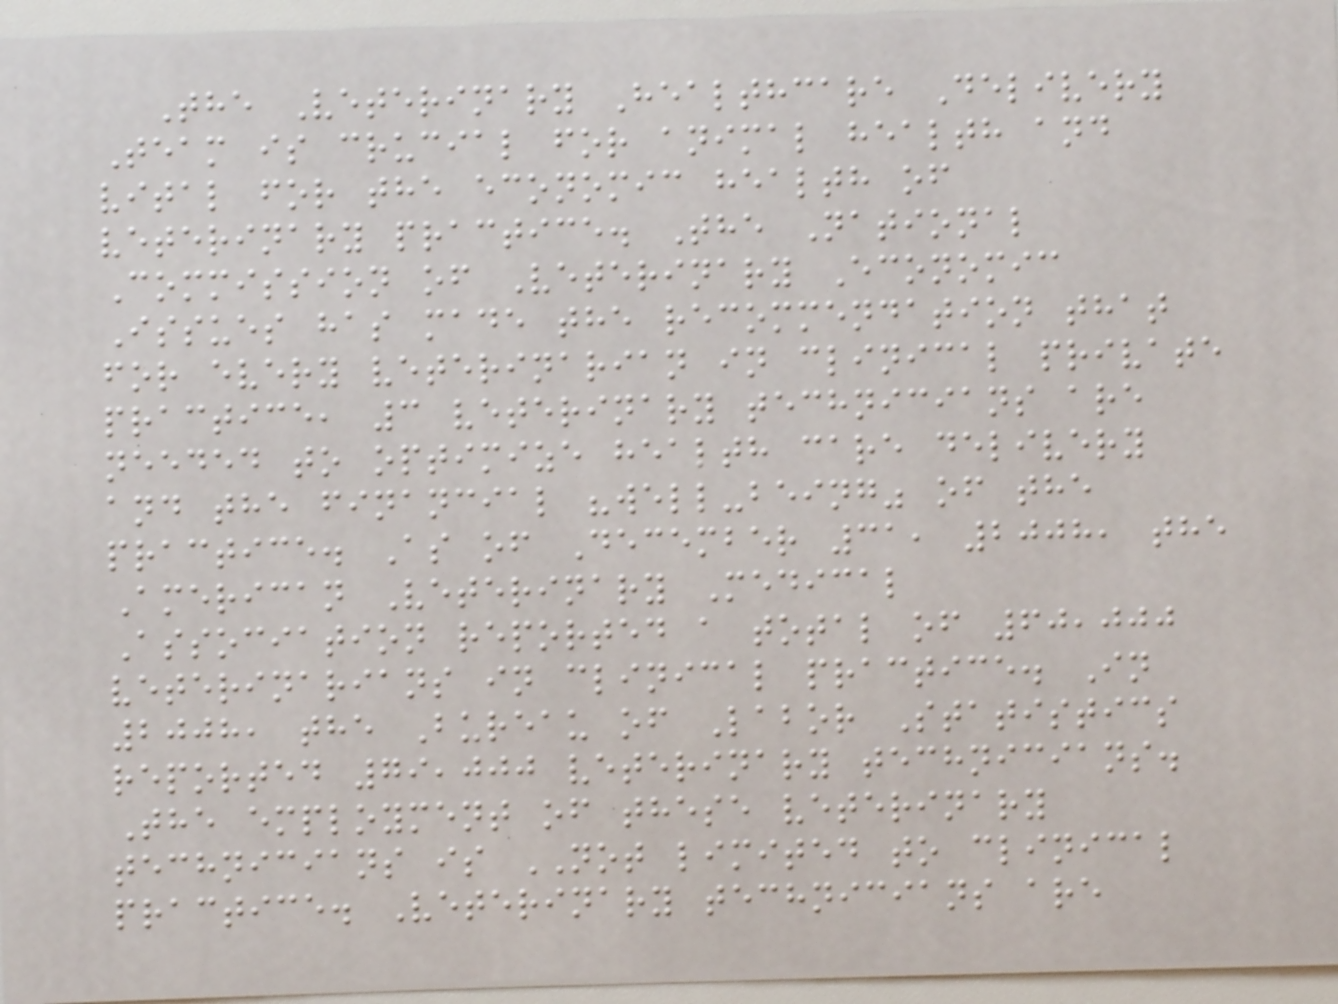The Veterinary Healthcare Delivery
Team is crucial for animal health and
vital for the economic health of
veterinary practice. The National
Commission of Veterinary Economic
Issues has made the recommendation that
for every veterinarian in clinical private
practice, 3 veterinary technicians are
needed to optimize health care delivery
and the financial "well-being" of the
practice. As of December 31, 2008, the
American Veterinary Medical
Association reported a total of 60,000
veterinarians in clinical practice. In
2008, the Bureau of Labor Statistics
reported 79,000 veterinary technicians.
The employment of these veterinary
technicians is NOT limited to clinical
practice. Veterinary technicians are
